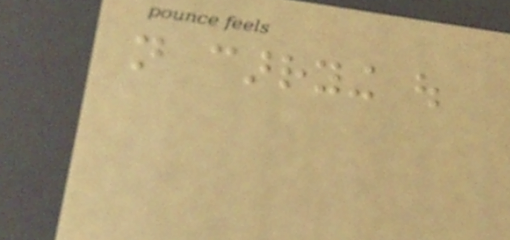not carrying out
